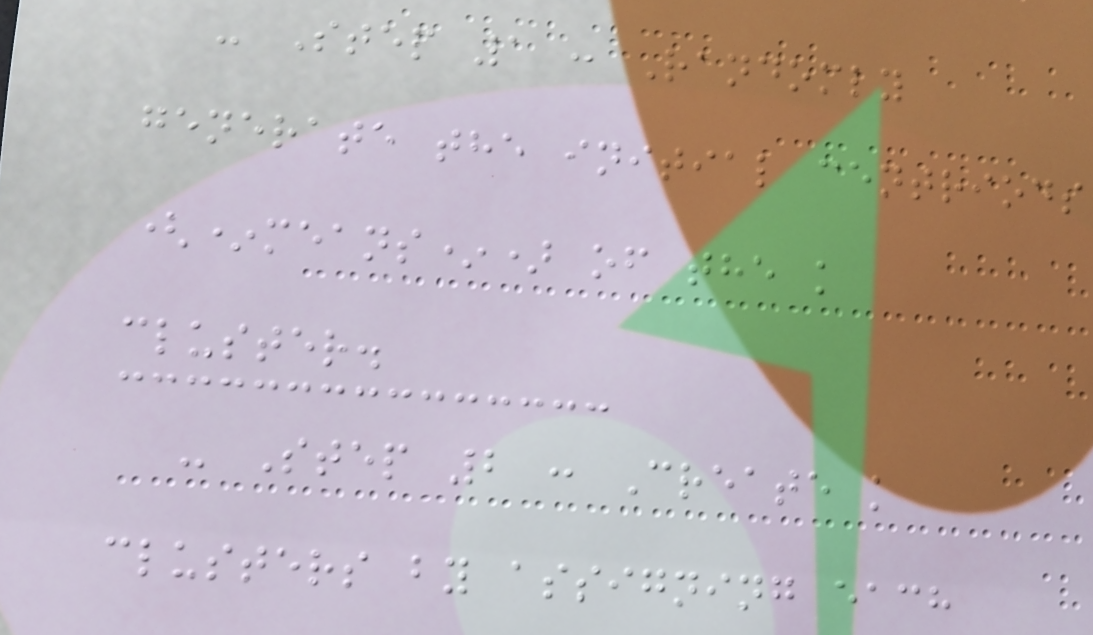- Step 1 : Randomly
generate the initial centriods
(*means*) of the k
cluster.
- Step 2 : Create k
clusters by assigning each
